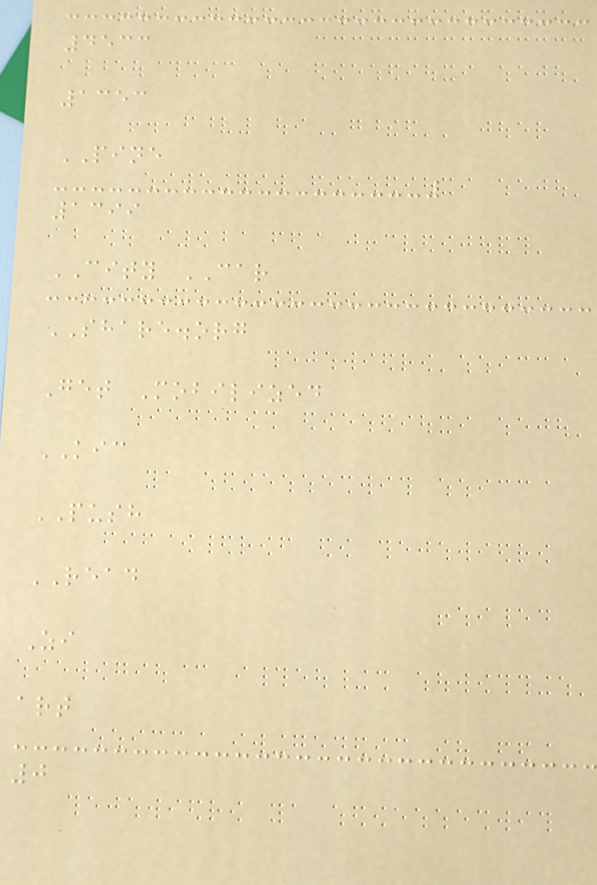4533
1353
PINE
1399
CITY CAR
SHARE.org
Get Mobilized
KIC
PUSH
READ
Zi
art
0
